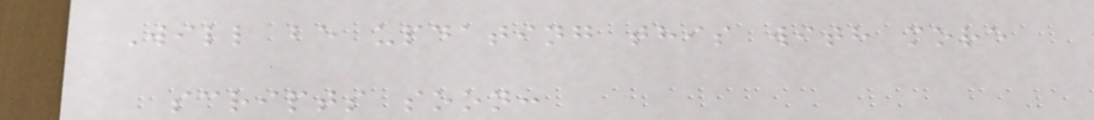Will be updating this with more
scripts soon:
